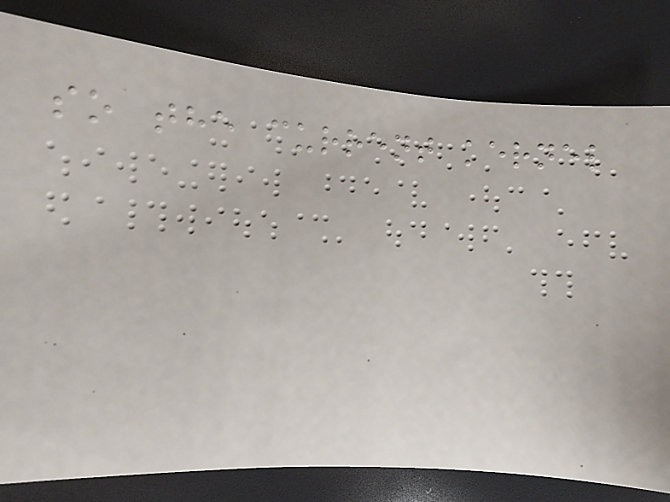so the current kernel
